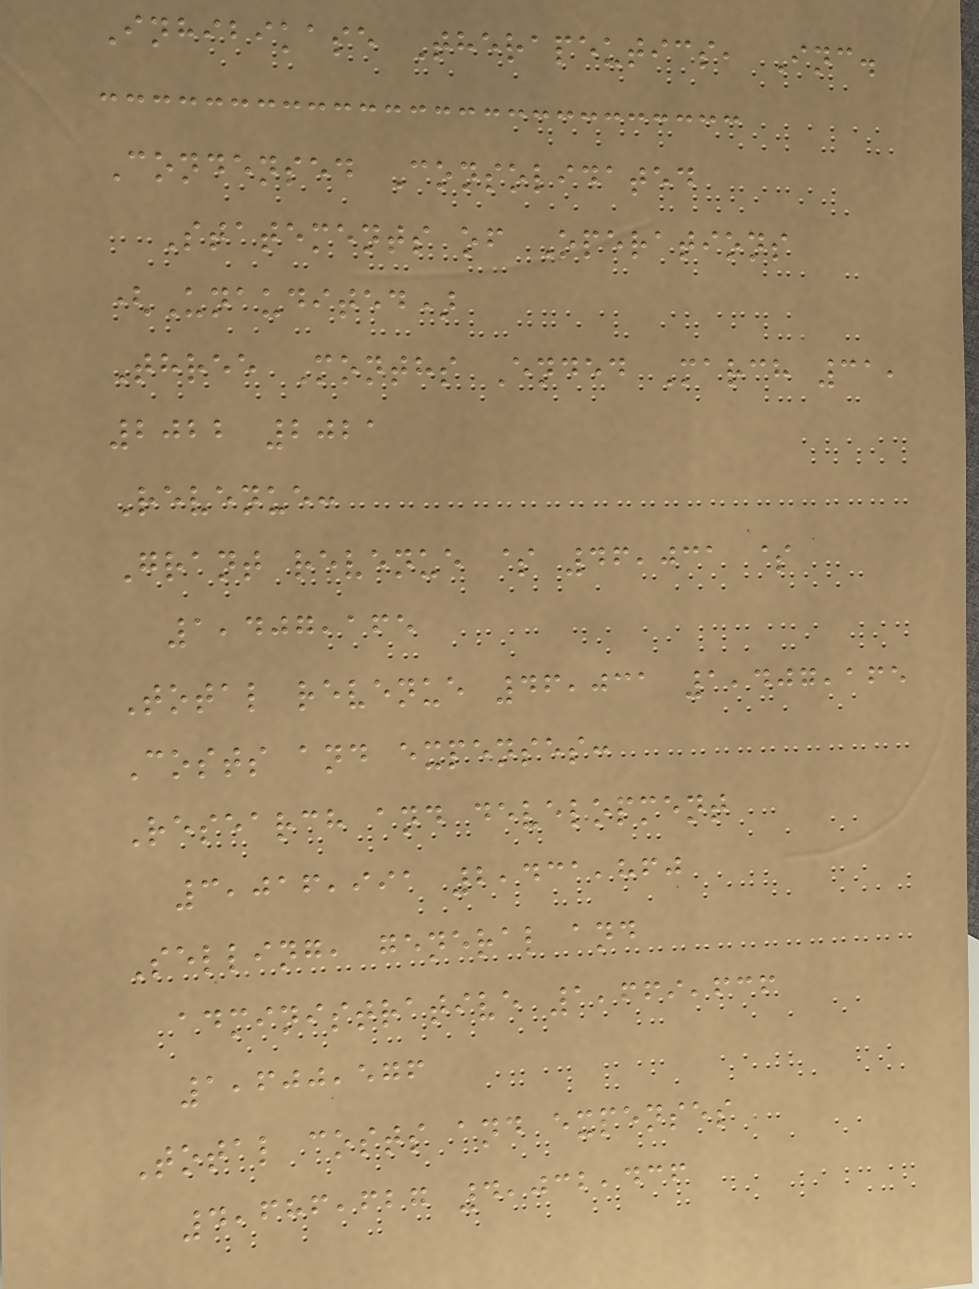Inhibikase Therapeutics, Inc.
Condensed Consolidated
Statements of Operations
(Unaudited)
Three Months Ended March 31,
2022 2021
Revenue:
Grant revenue $ 46,031 $
1,407,165
Total revenue 46,031 1,407,165
Costs and expenses:
Research and development
3,016,991 2,431,860
Selling, general and
administrative 1,669,636
1,600,576
Total costs and expenses
4,686,627 4,032,436
